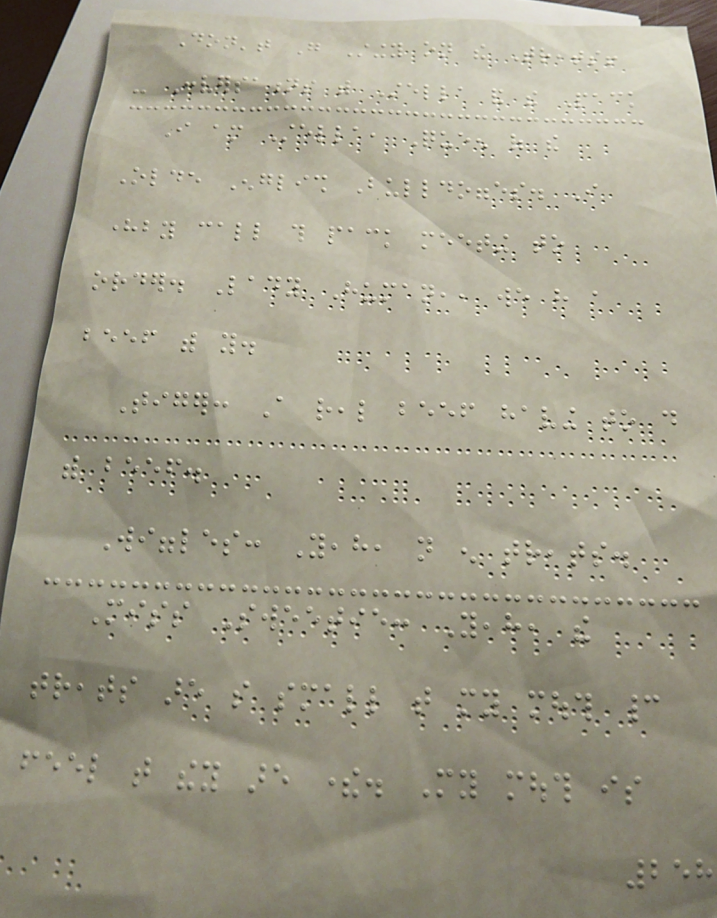Don't Go Stingy on the Treats!
- Conversations with Stella and the Pack
I am Stella, Queen of the
Olde English Bulldogges. I
hereby call this pack meeting to
order. Lady Human,, we have a
beef with you.
Tiger: A real beef having to do
with beef.
Wiggles: Yeah, not enough treats.
Miss Sweetie: Yeah, the
treats are so small that my mouth cannot
feel that they are there. My mouth is
258
